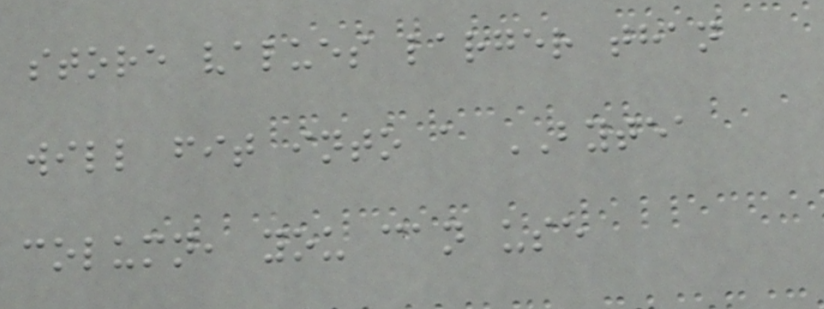store values larger than
will fit into a BYTEA
column, you can use
